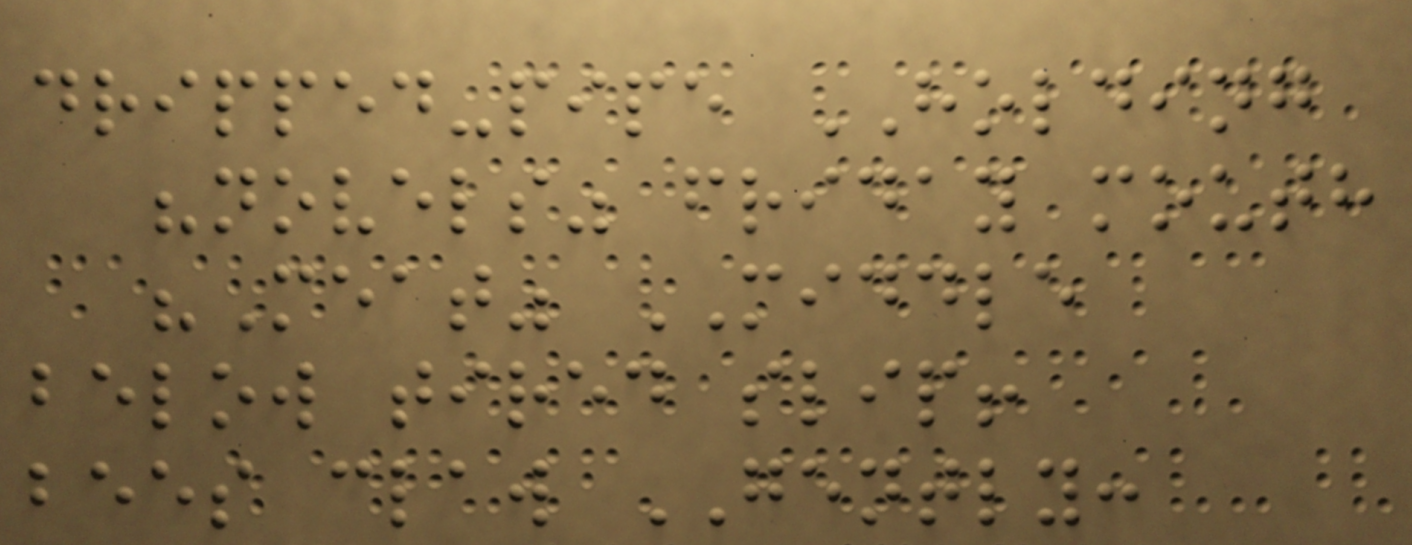dripped-pipe HOLDING
"novels" friday mouth
"Meat" MIDDLE
below tired slip!
bees claw GENTLY:
